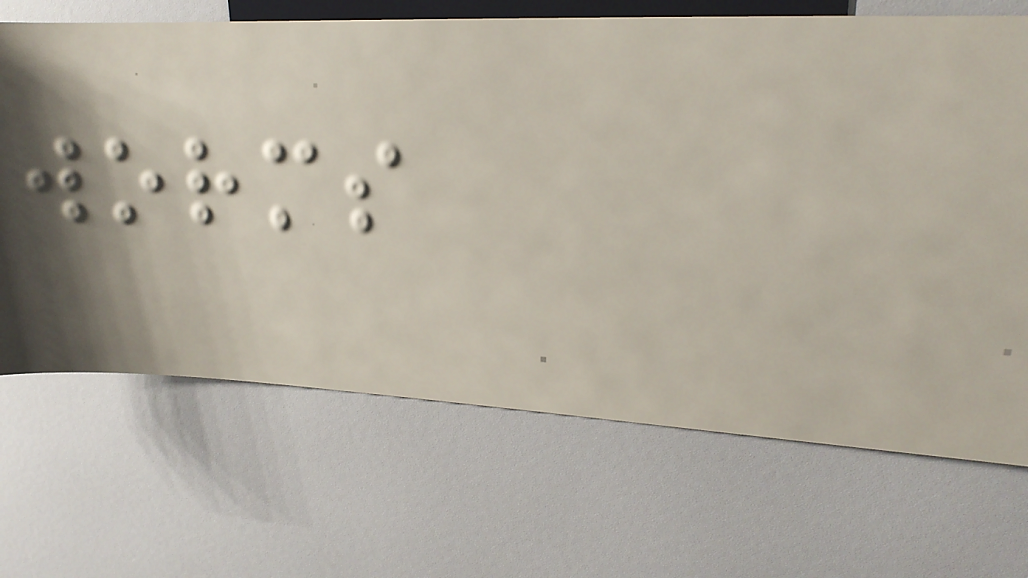worms
